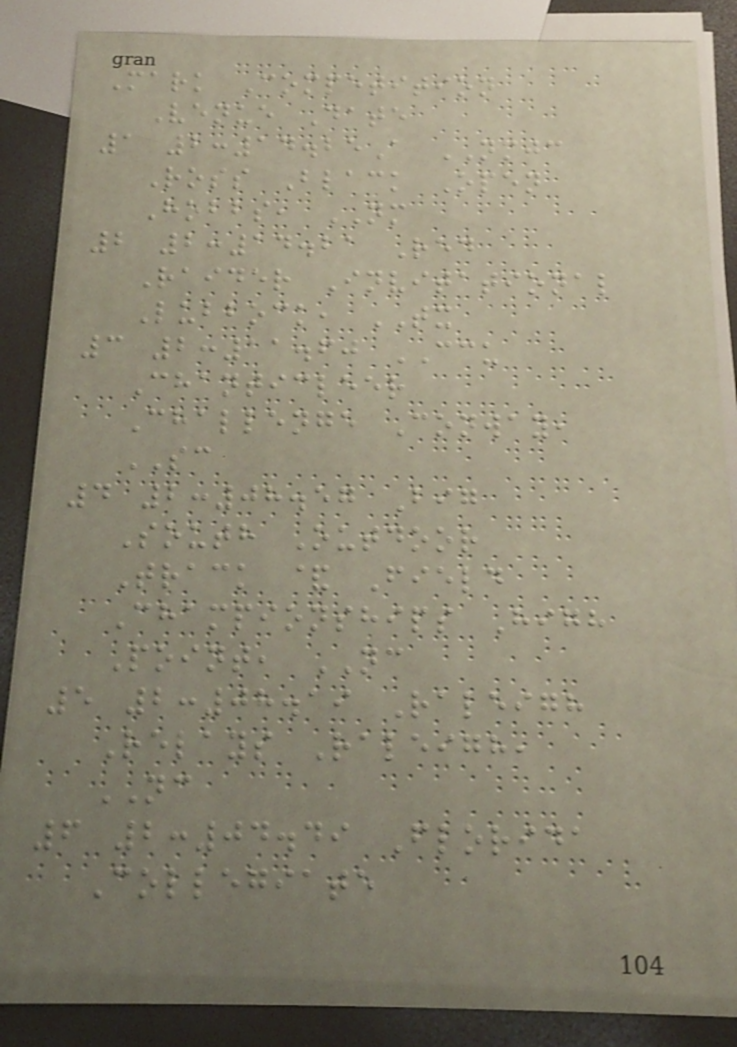Mark Competition
Venue Date
1 2:14.25A NMJC
Ross Black Open
Hobbs, NM
2 2:14.21 Red
Raider Invitational
Lubbock, TX
3 2:11.60 CCU
Chanticleer
Challenge Conway,
SC
4 2:08.57 Big
South Outdoor
Track & Field
Championships High
Point, NC
5 2:08.19 Raleigh
Relays Raleigh,
NC
6 2:04.49 Florida
Collegiate
